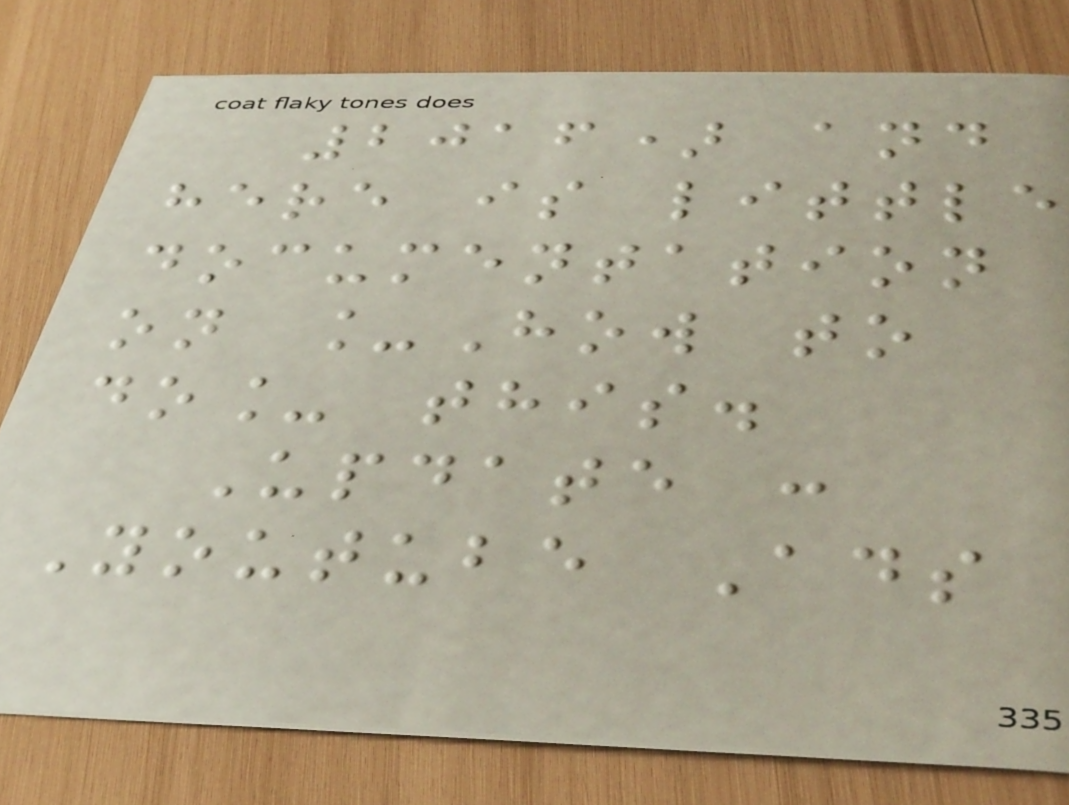2016) and
here is little
documentation
on _How to
do_ this.
Update :
Youtube Ads
